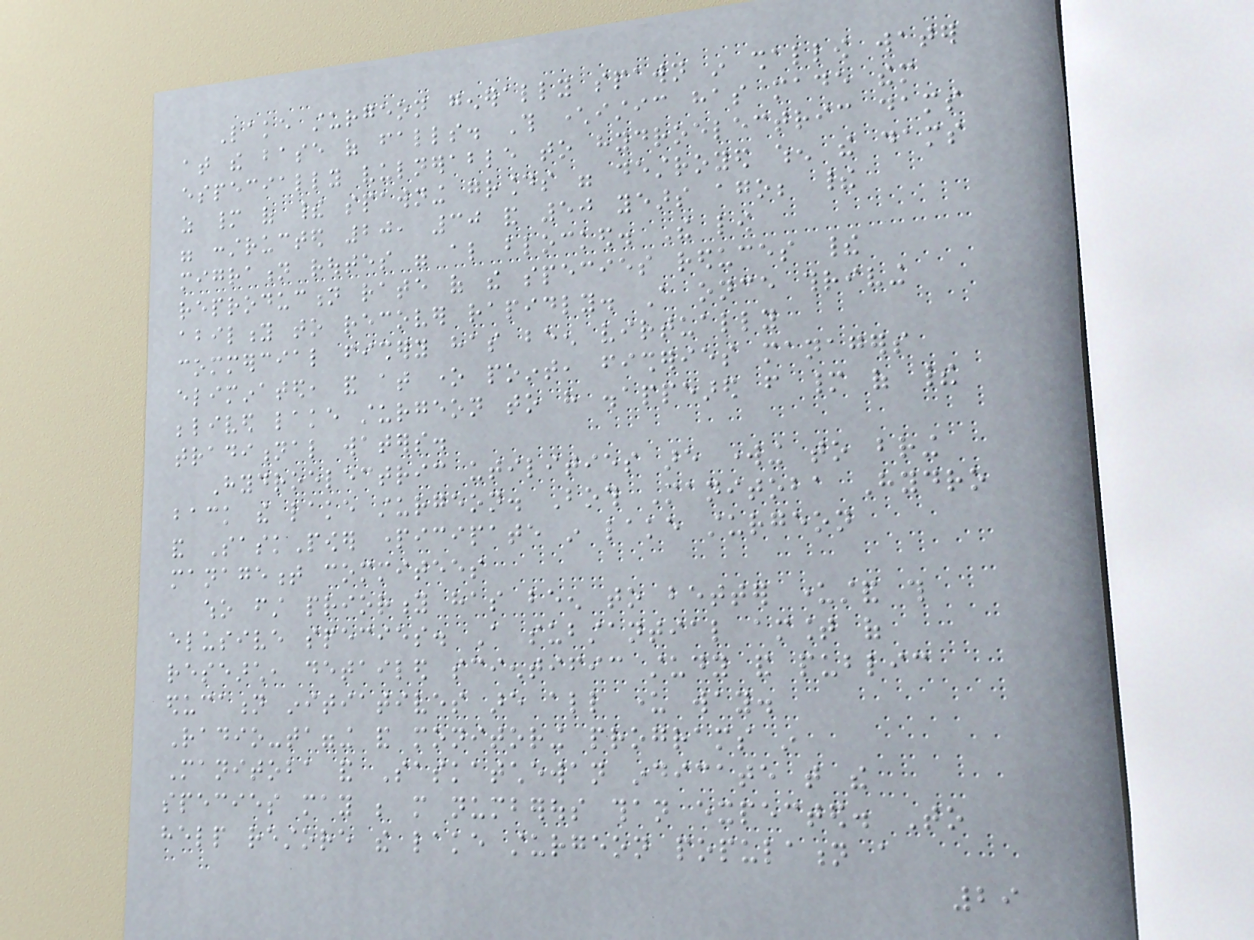Lake sturgeon generally spawn in shallow water
at the base of falls. This characteristic has made them
especially vulnerable to hydroelectric dams
as many of their spawning grounds were destroyed when the dams
were constructed 20, 30 and 50 years ago; their
migration routes were also blocked. The low
reproduction rate of the species reduces their
ability to recover rapidly. A once thriving
commercial fishery has been virtually
eliminated, and at one point, fisheries managers
belived lake sturgeon to have disappeared from many of their
traditional waters.
Hydroelectric utilities are working to bring
back the lake sturgeon. Both Manitoba Hydro
and SaskPower participate in lake sturgeon
management commitees
who first priority has been to better understand this
elusive species. A substantial amount of
research, detailed scientific study and public
education initiatives are all under way.
Radio-tagging and monitoring programs in
Manitoba and Saskatchewan indicate that the
species may be more numberous than expected. To
help restore the lake sturgeon population a
29
